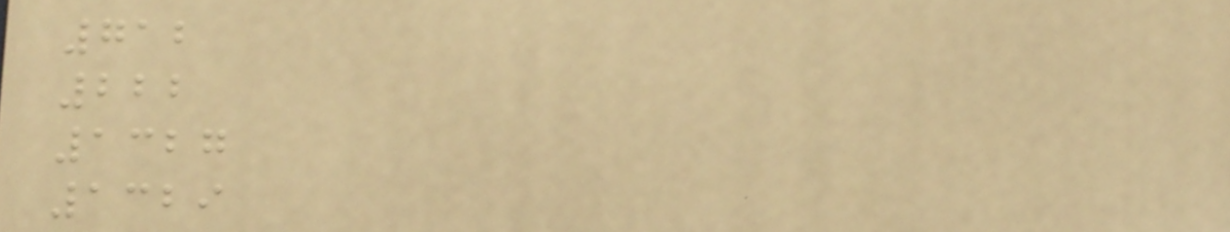712
222
1327
1329
